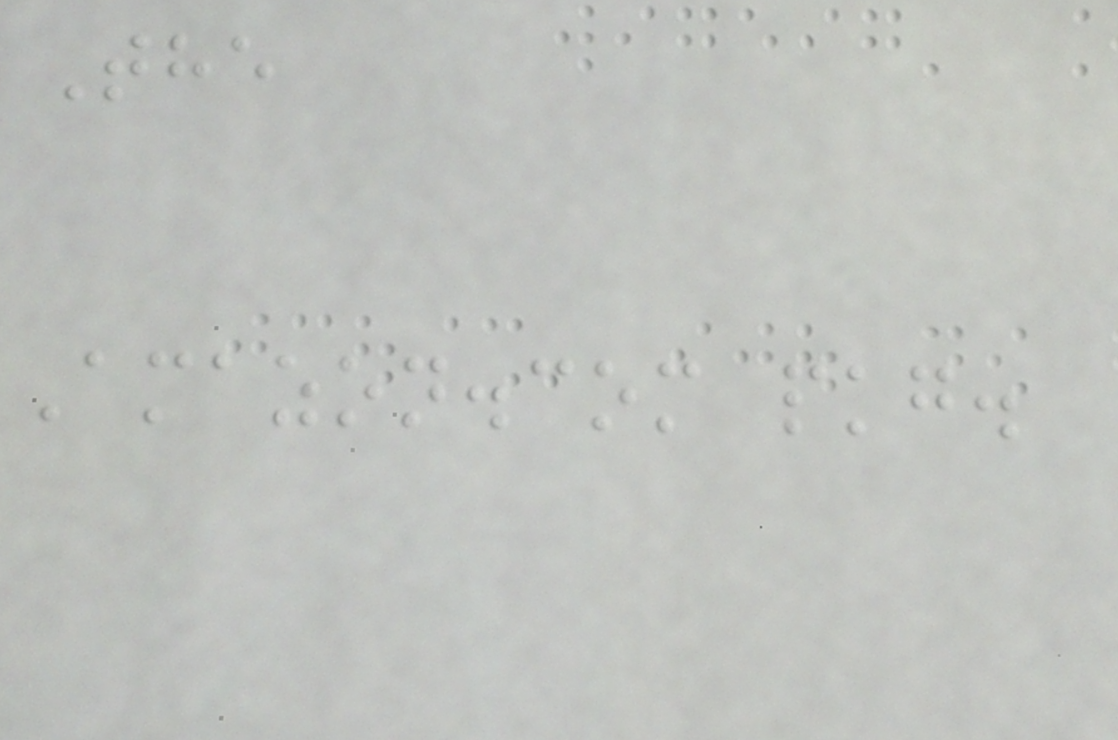The
Amazon.com pkg.
